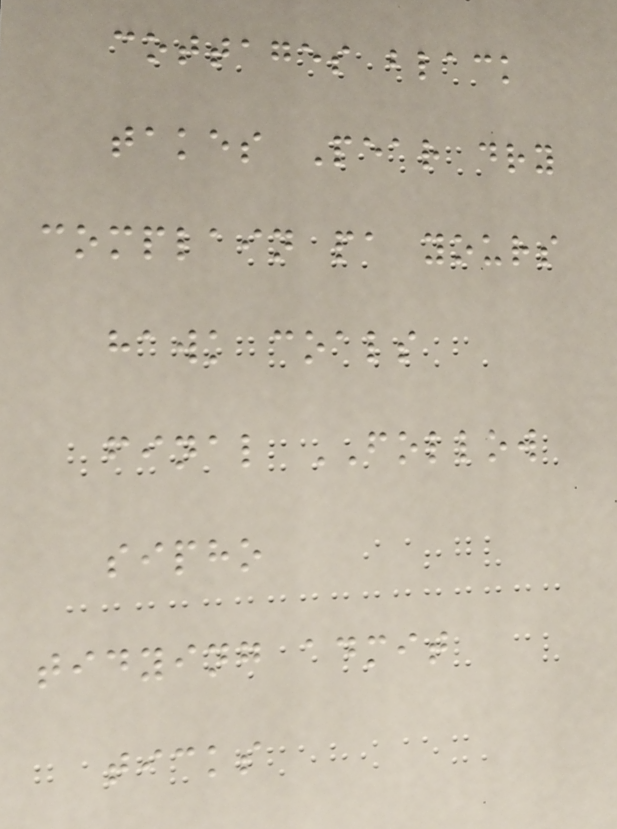cottages black
takes Pear dry
complain pa yours
hawk coals
final FOLLOW
sipho
tidying admit
ticks
